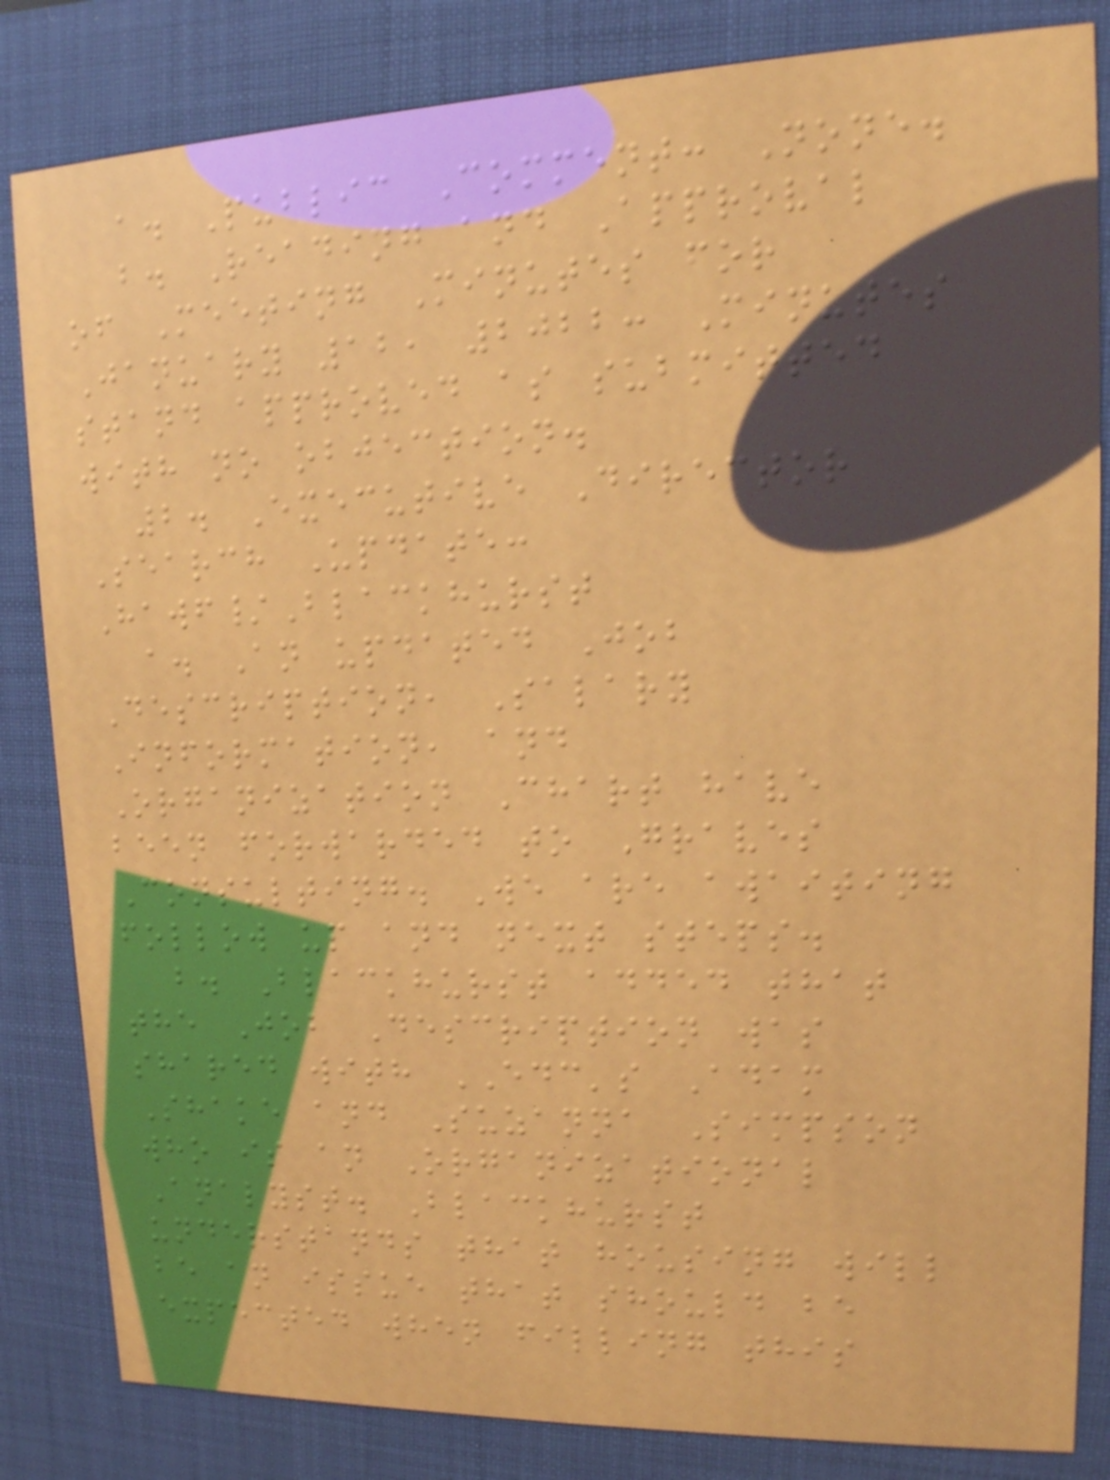a. Public Comment: None.
b. Reading and Approval
of Meeting Minutes for
January 12, 2022: Minutes
stand approved as submitted
with no objection.
2. Executive Director
Search Update:
Hawf/Blackhurst
a. An updated Job
Description, Salary
Information, and
Organization Chart have
been forwarded to Graves
Consulting. We are awaiting
follow up and next steps.
b. Blackhurst added that
the Job Description was
shared with EDC's Adam
Shake and Suzanna Simpson
who is an Organizational
Analyst. Blackhurst
understands that housing will
be an issue that should be
expected when filling this
